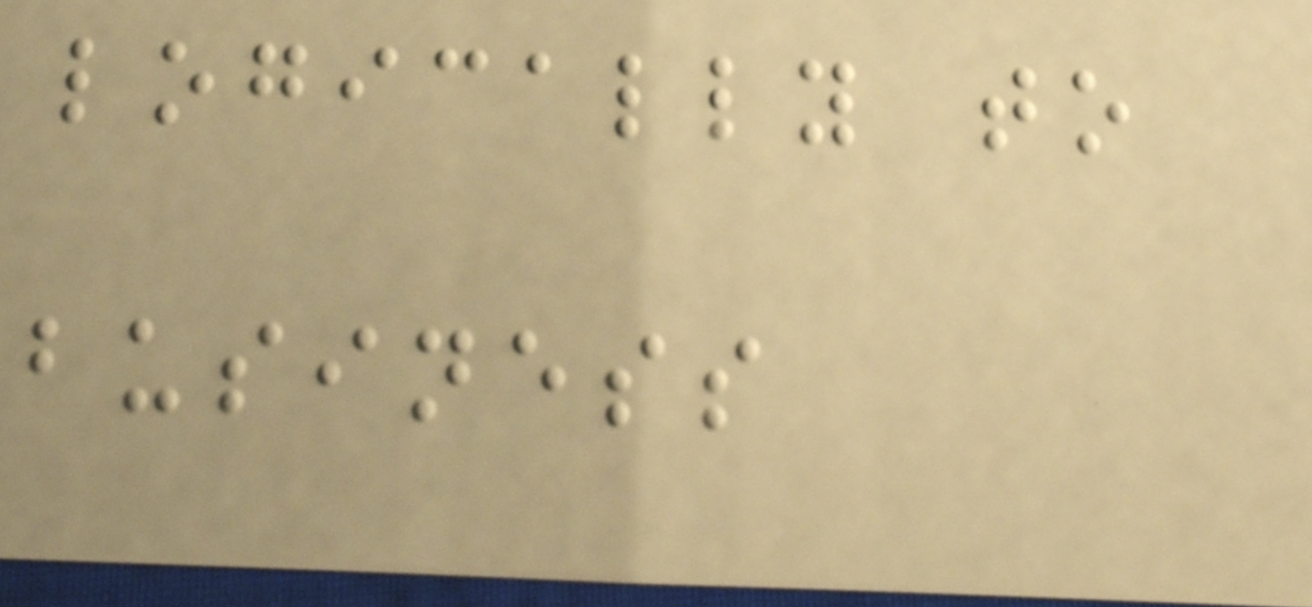logically to
business
